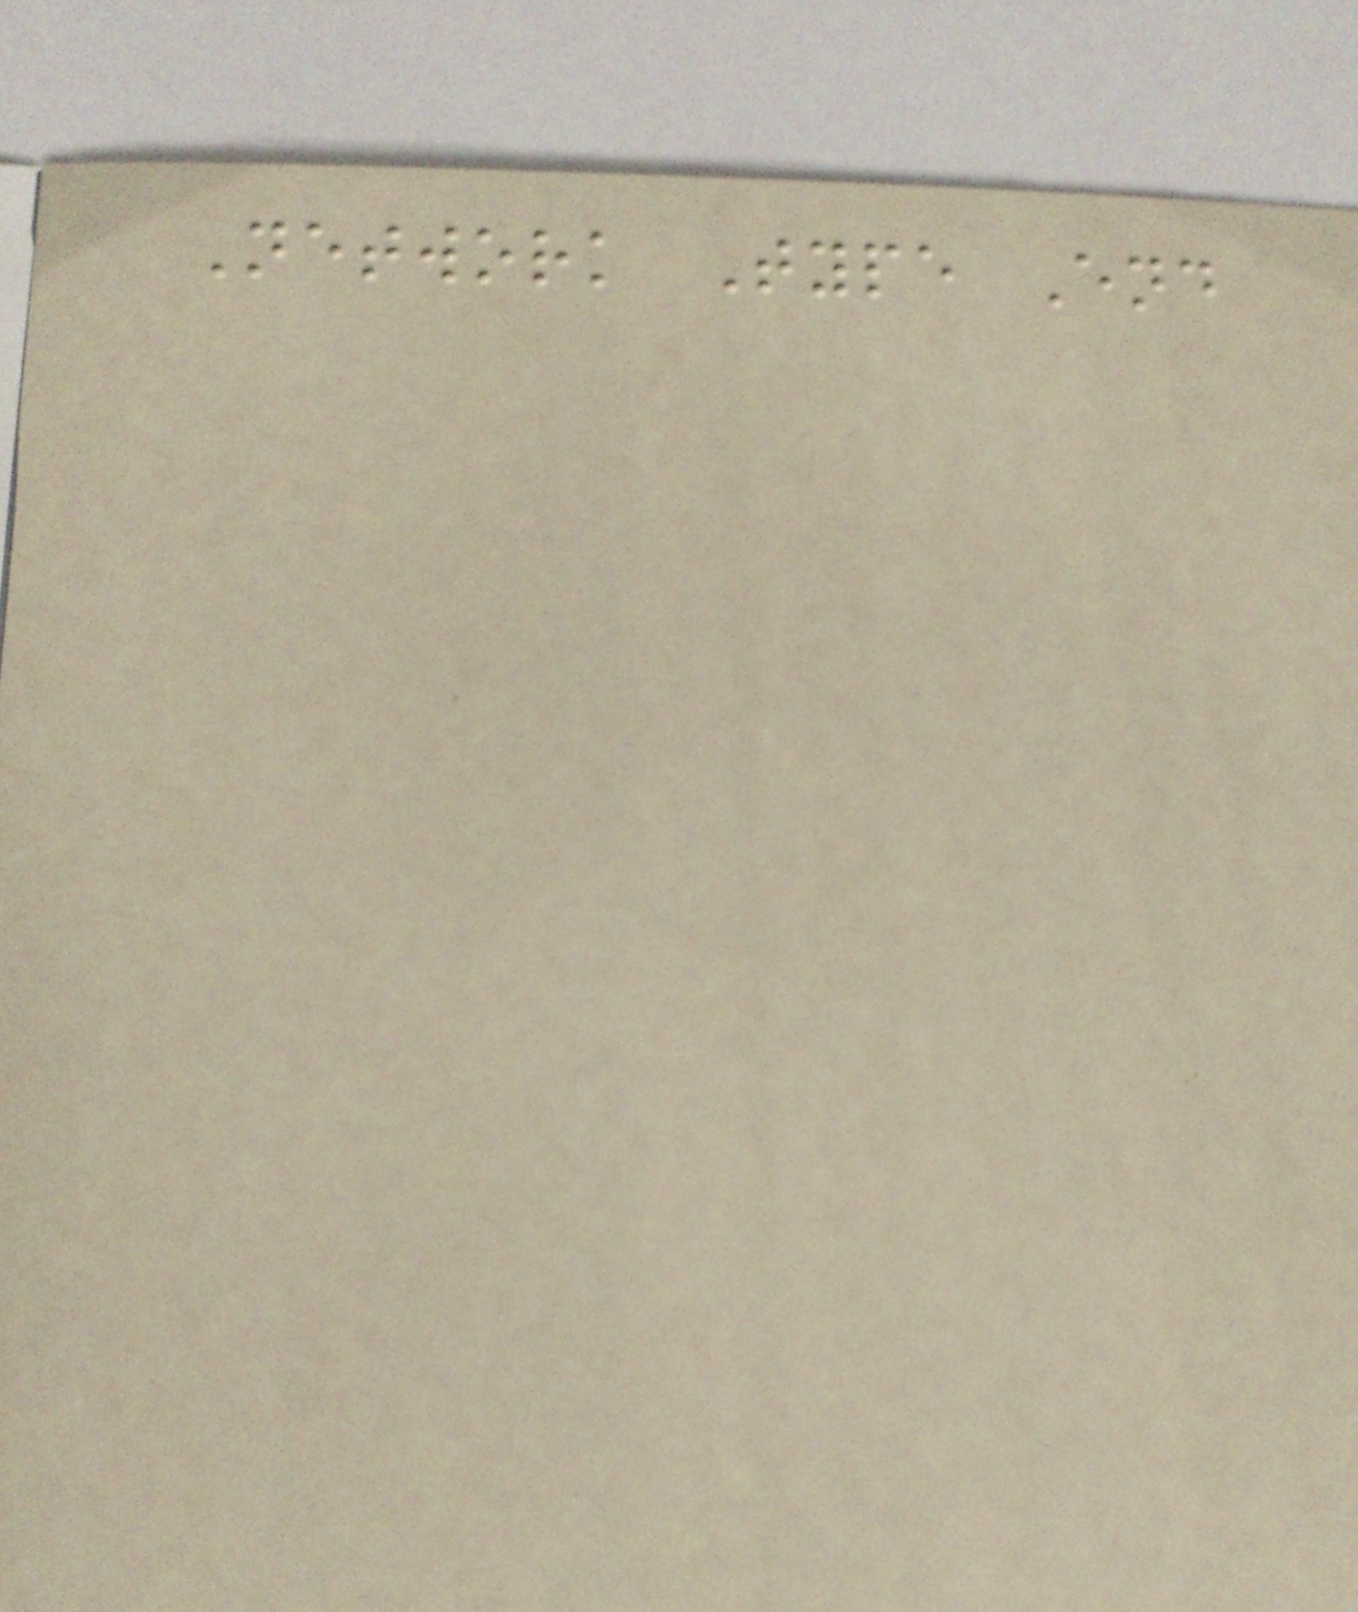Network Type End
